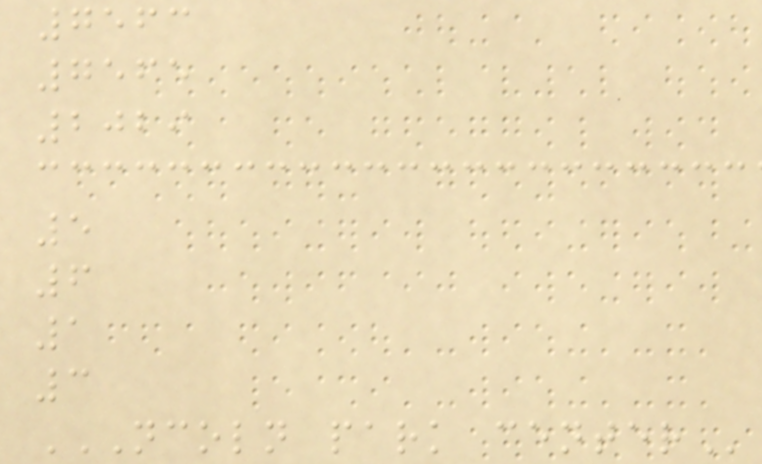7563
7565
2029
5
6
1
3
NCOLN PARK CENTER
